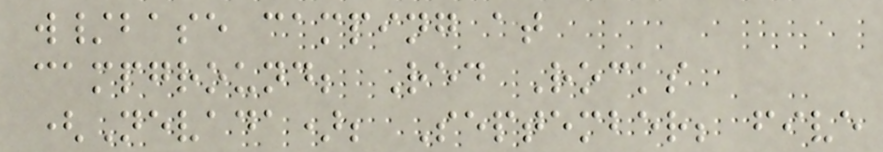w/base camping at
campground; Red Rocks
(Nevada); September; five
